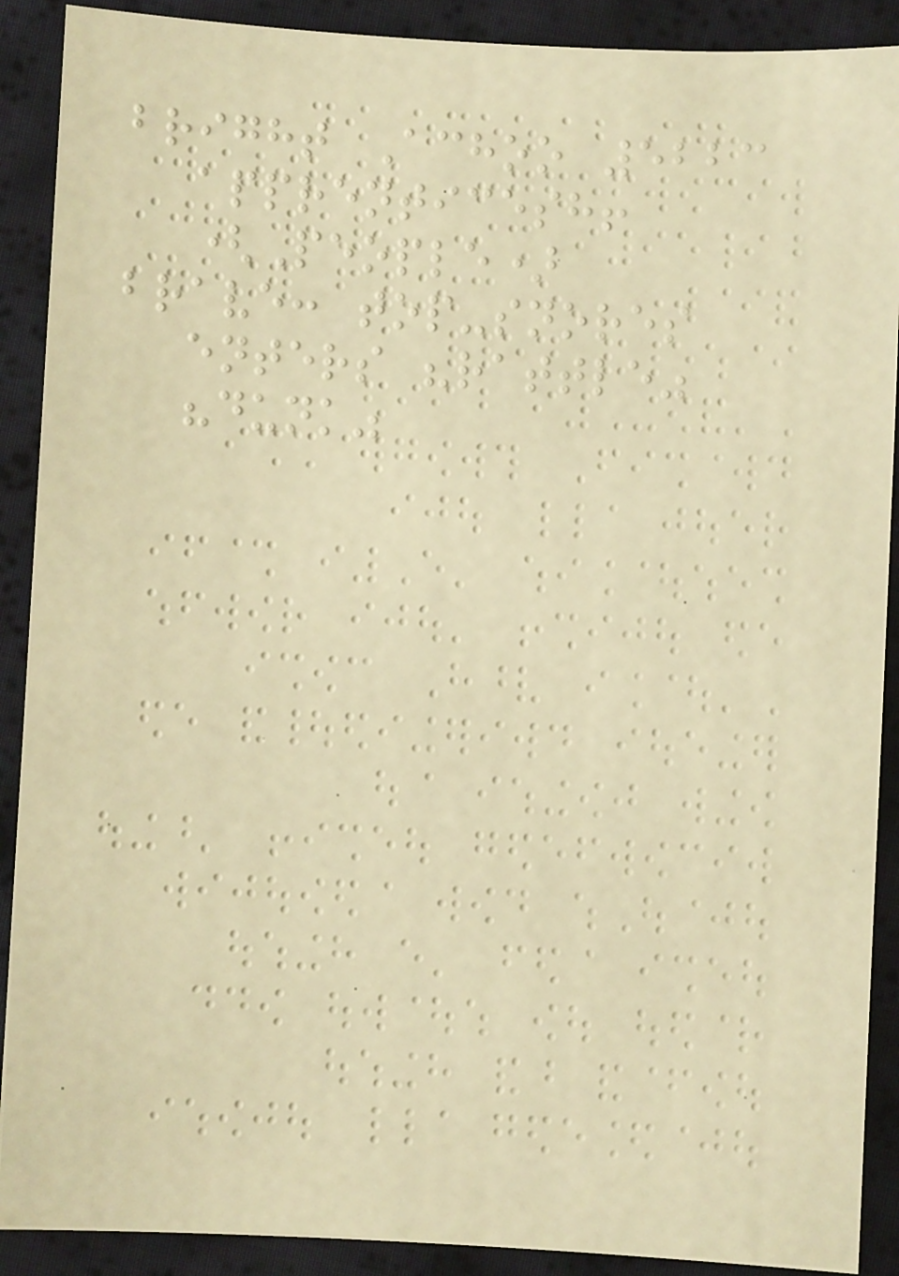bright Achoo 5223
apprenticesh!
(People)
brave: top-snores
enters "rattle"
"dunk"
